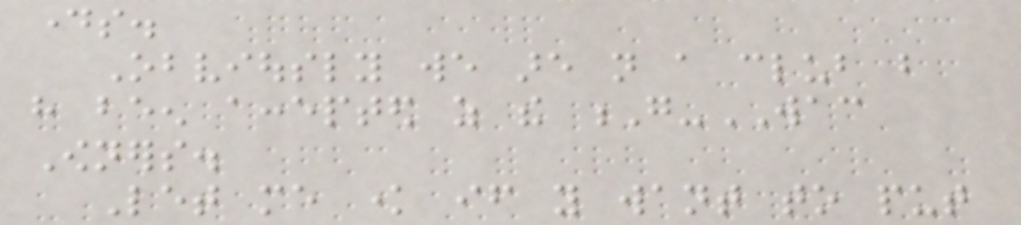days.
Obviously we are not a club but
have been accepted as the G-WAC
Owners.
Let me know if you want to put
